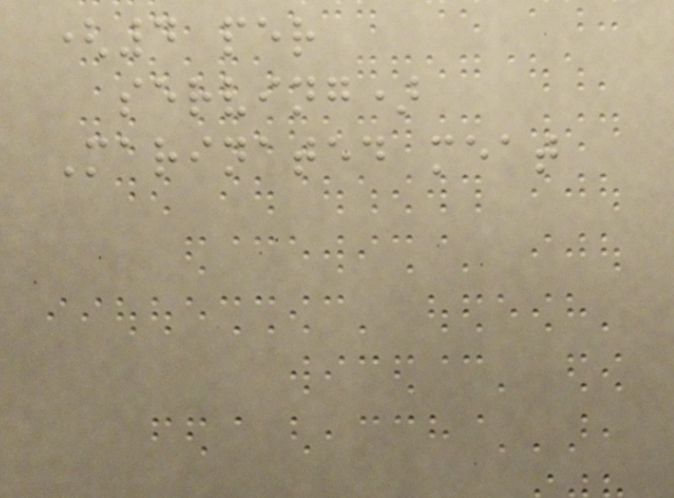(4 per
serving)
Marinated meat
